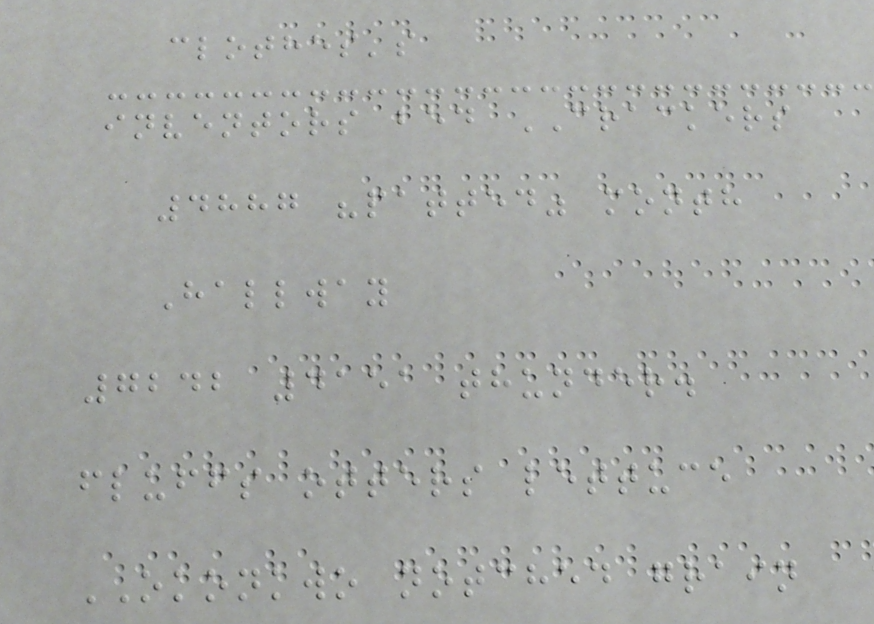clothes's
inventors bed CRACKERS
4887 "patted" month
Hallway
7242 4151 thunder.
fluffs otters lettuce
OKONKWO notched grain
